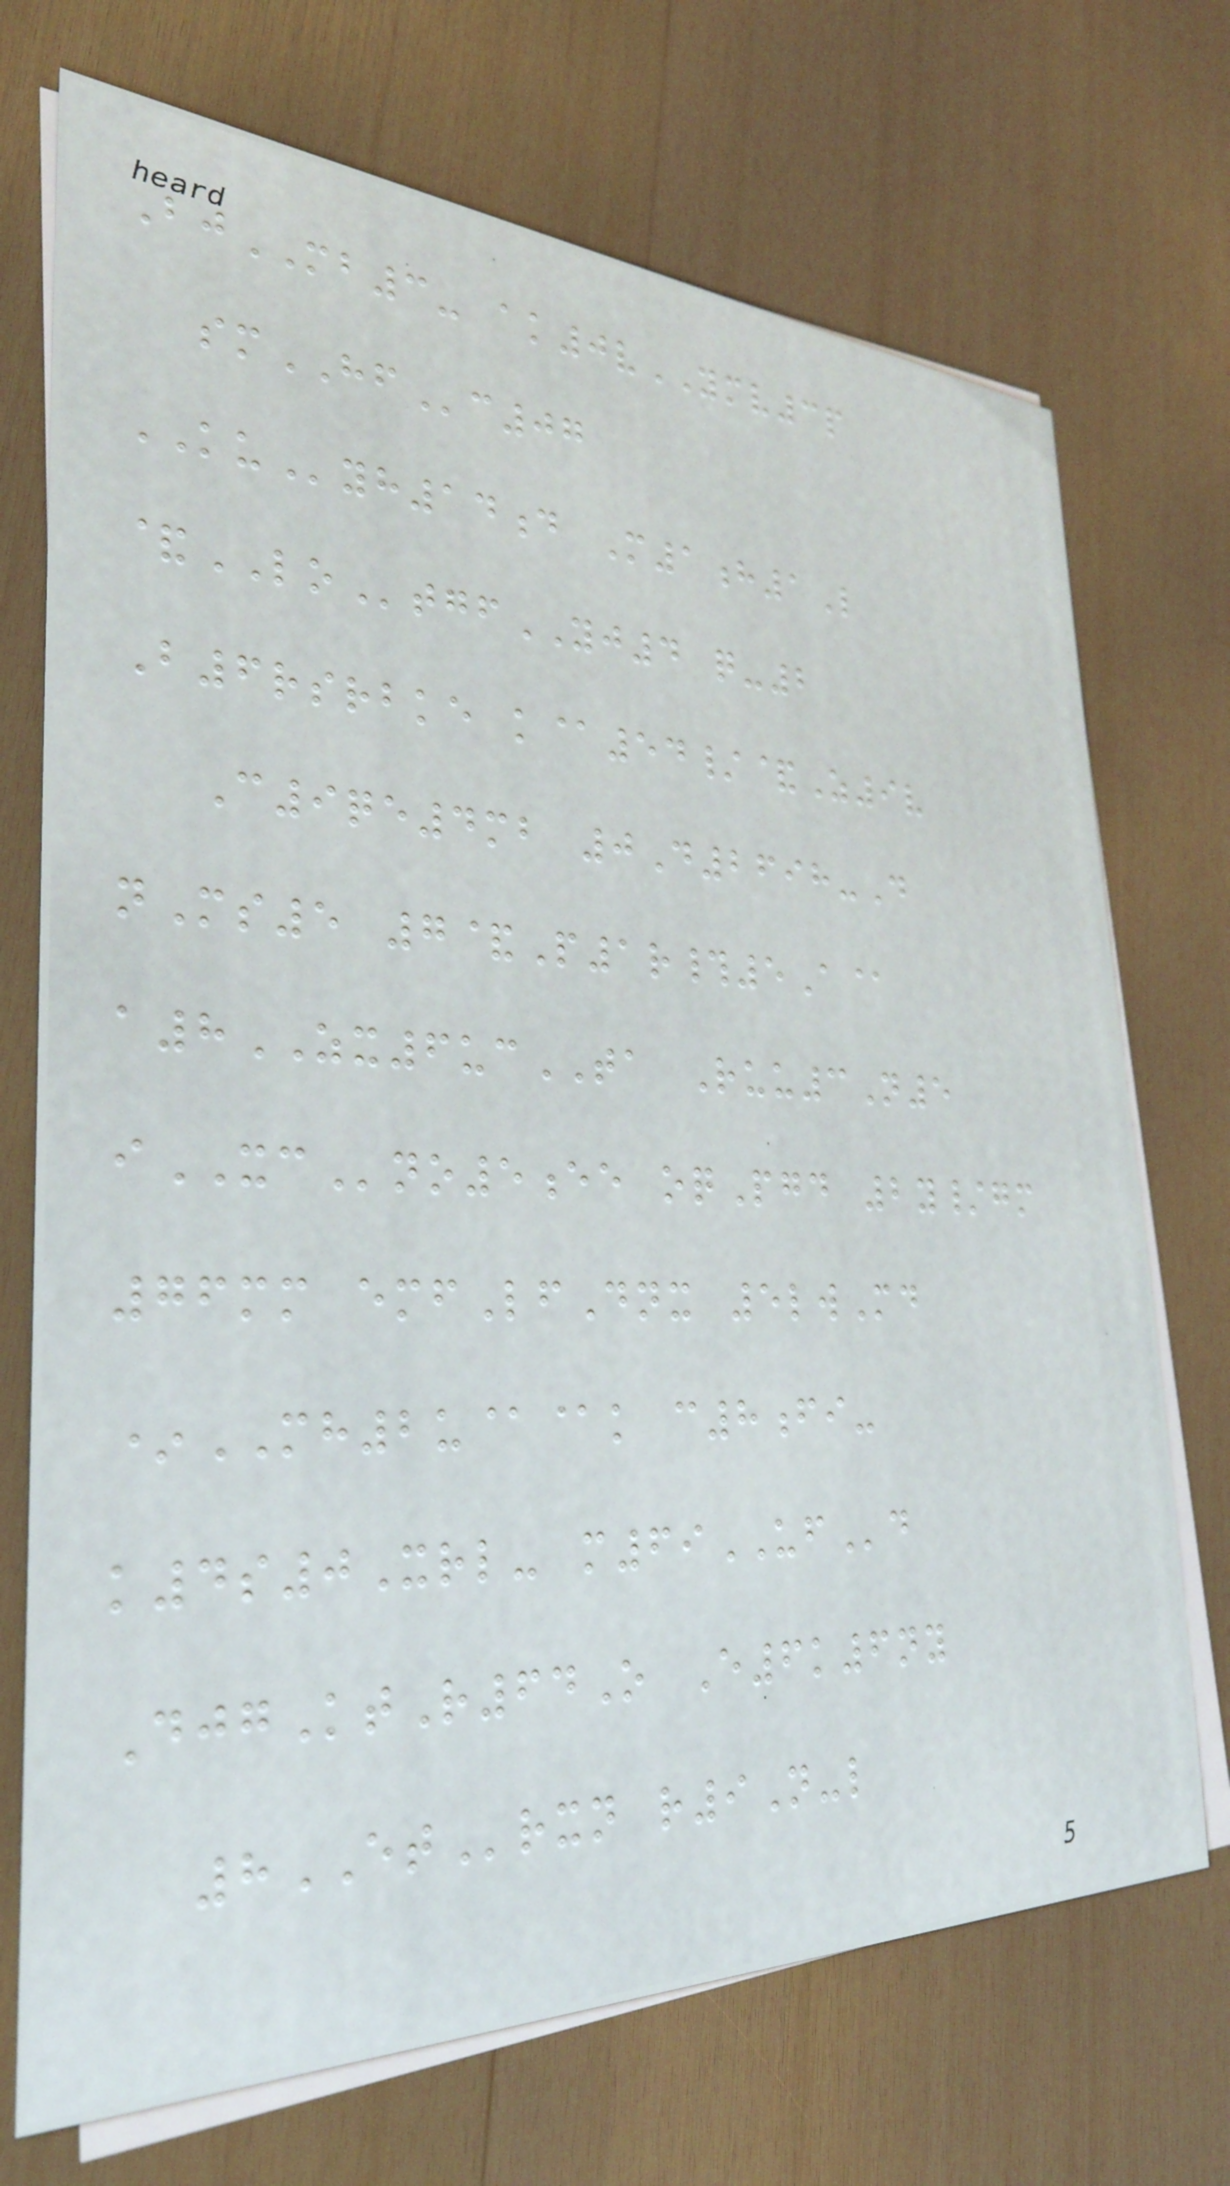BjMB3- ak0vYMV3p
smHFc07
KUyh14d M1h1L
&LOtgfYJ4 q-2
B6rsrbke k@54/&Z9v
C9qe4mb 0D2698-D
nMs5 7&P1r#5A@
a8ZX6ucTA Ruu3N5
iXCno5ee oqPgd 2y/gm
76mm emfLfDnx 5lwMd
*MH2u@@k c8fi-
k4s0Xrl- m69UFd
DjgKtR64O E6k6ny
8ETrxn r9N-l
